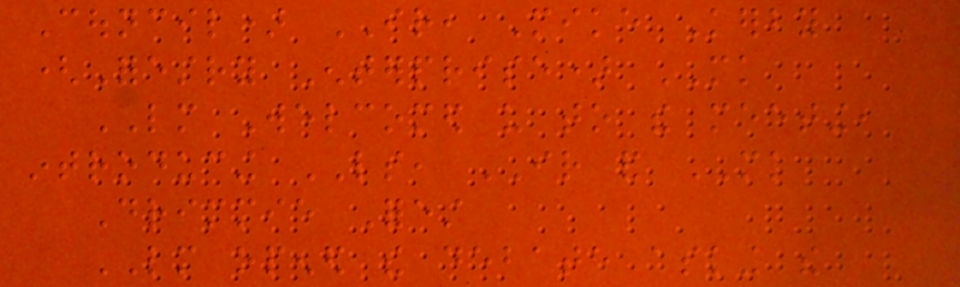Council) IR, Mike Kerby
(Forestry Enterprise) MK
LM Welcomed us to the meeting,
introducing LS, IR and MK
Drimmie Forest
LM opened the debate asking the
